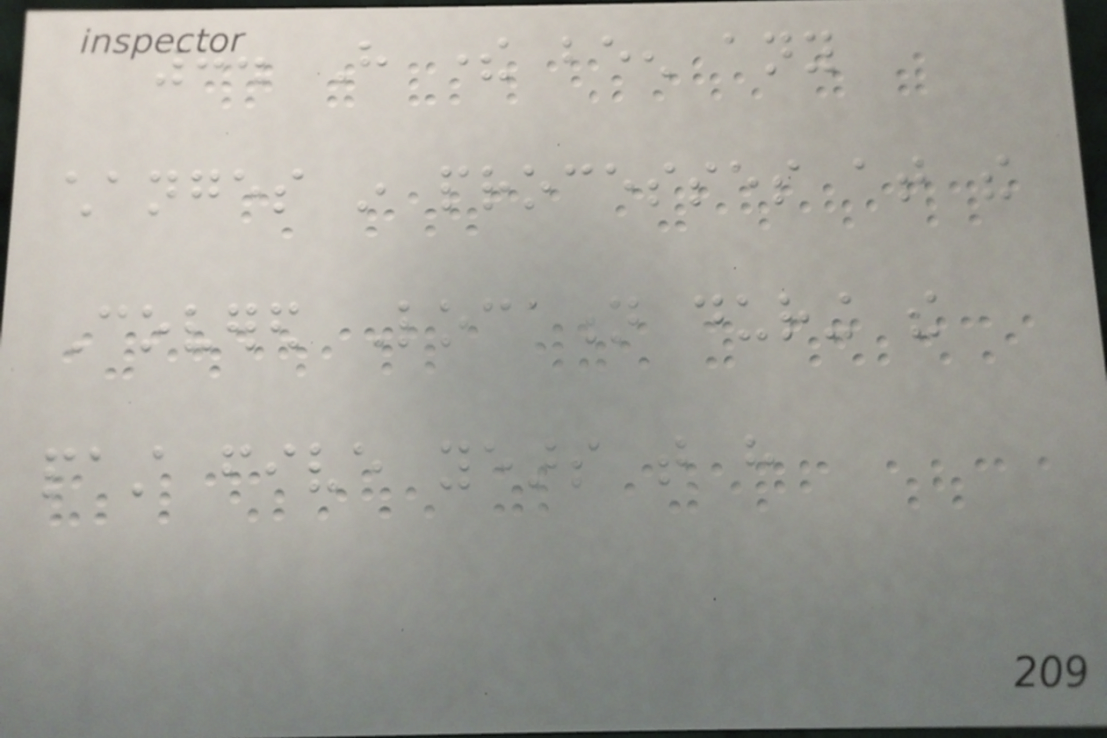7. Have there been any
changes in processes at the
Covered Location during the
past five years that have
